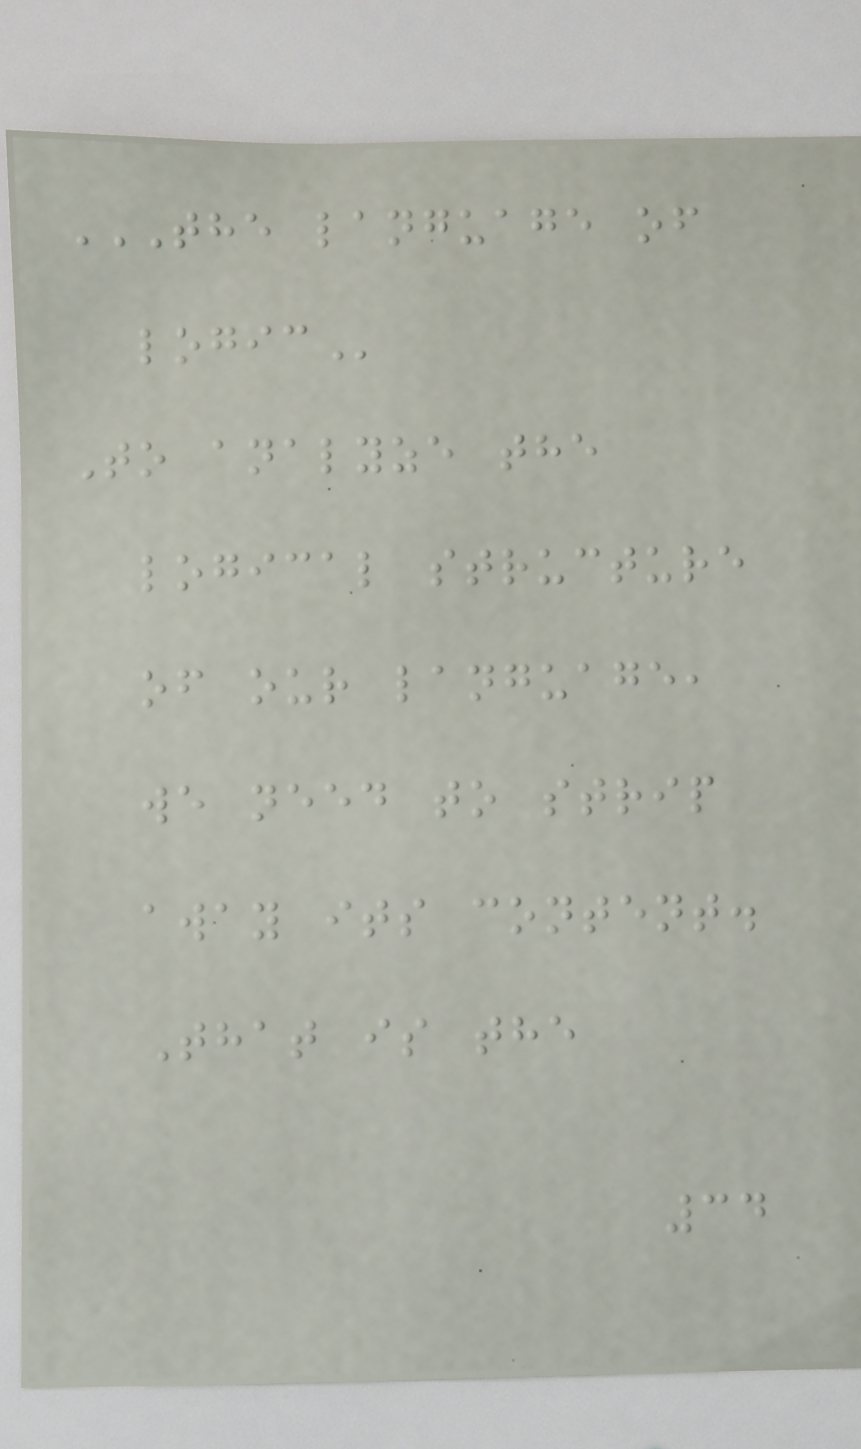THE LANGUAGE OF
LOGIC
To analyze the
logical structure
of our language,
we need to strip
away its content.
That is the
34
